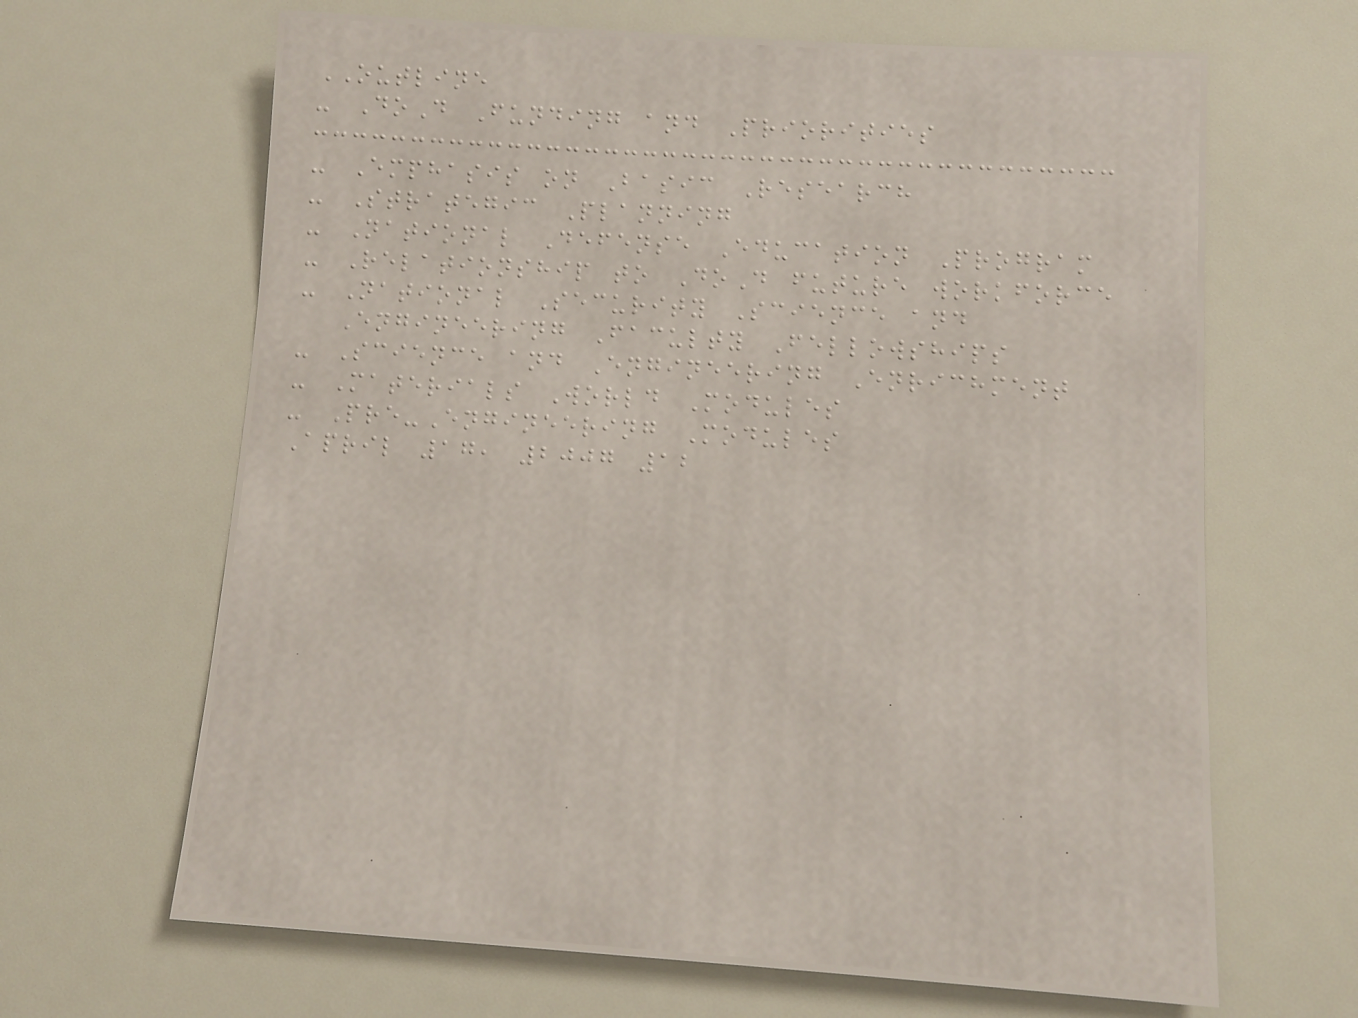OUTLINE
- DoD Funding and Priorities
- Emphasis on Basic Research
- Strategic Planning
- National Defense Education Program
- Relationship to DoD future workforce
- National Security Science and
Engineering Faculty Fellowships
- Science and Engineering Enrichment
- Materials World Modules
- Pre-Engineering Modules
April 17, 2007 12
